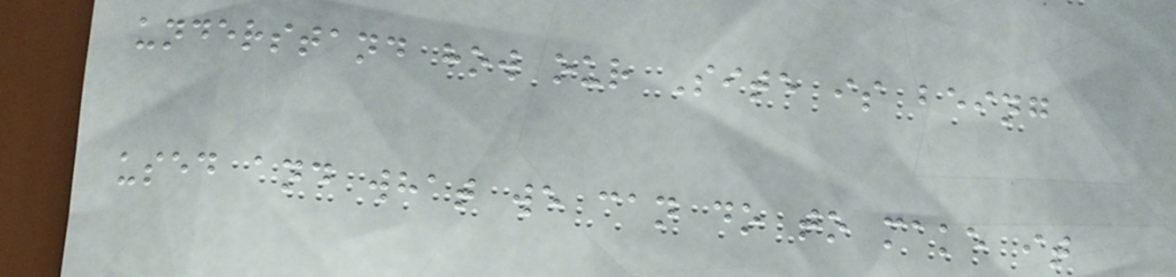understand how our Site is being
used and what we can do to make it
